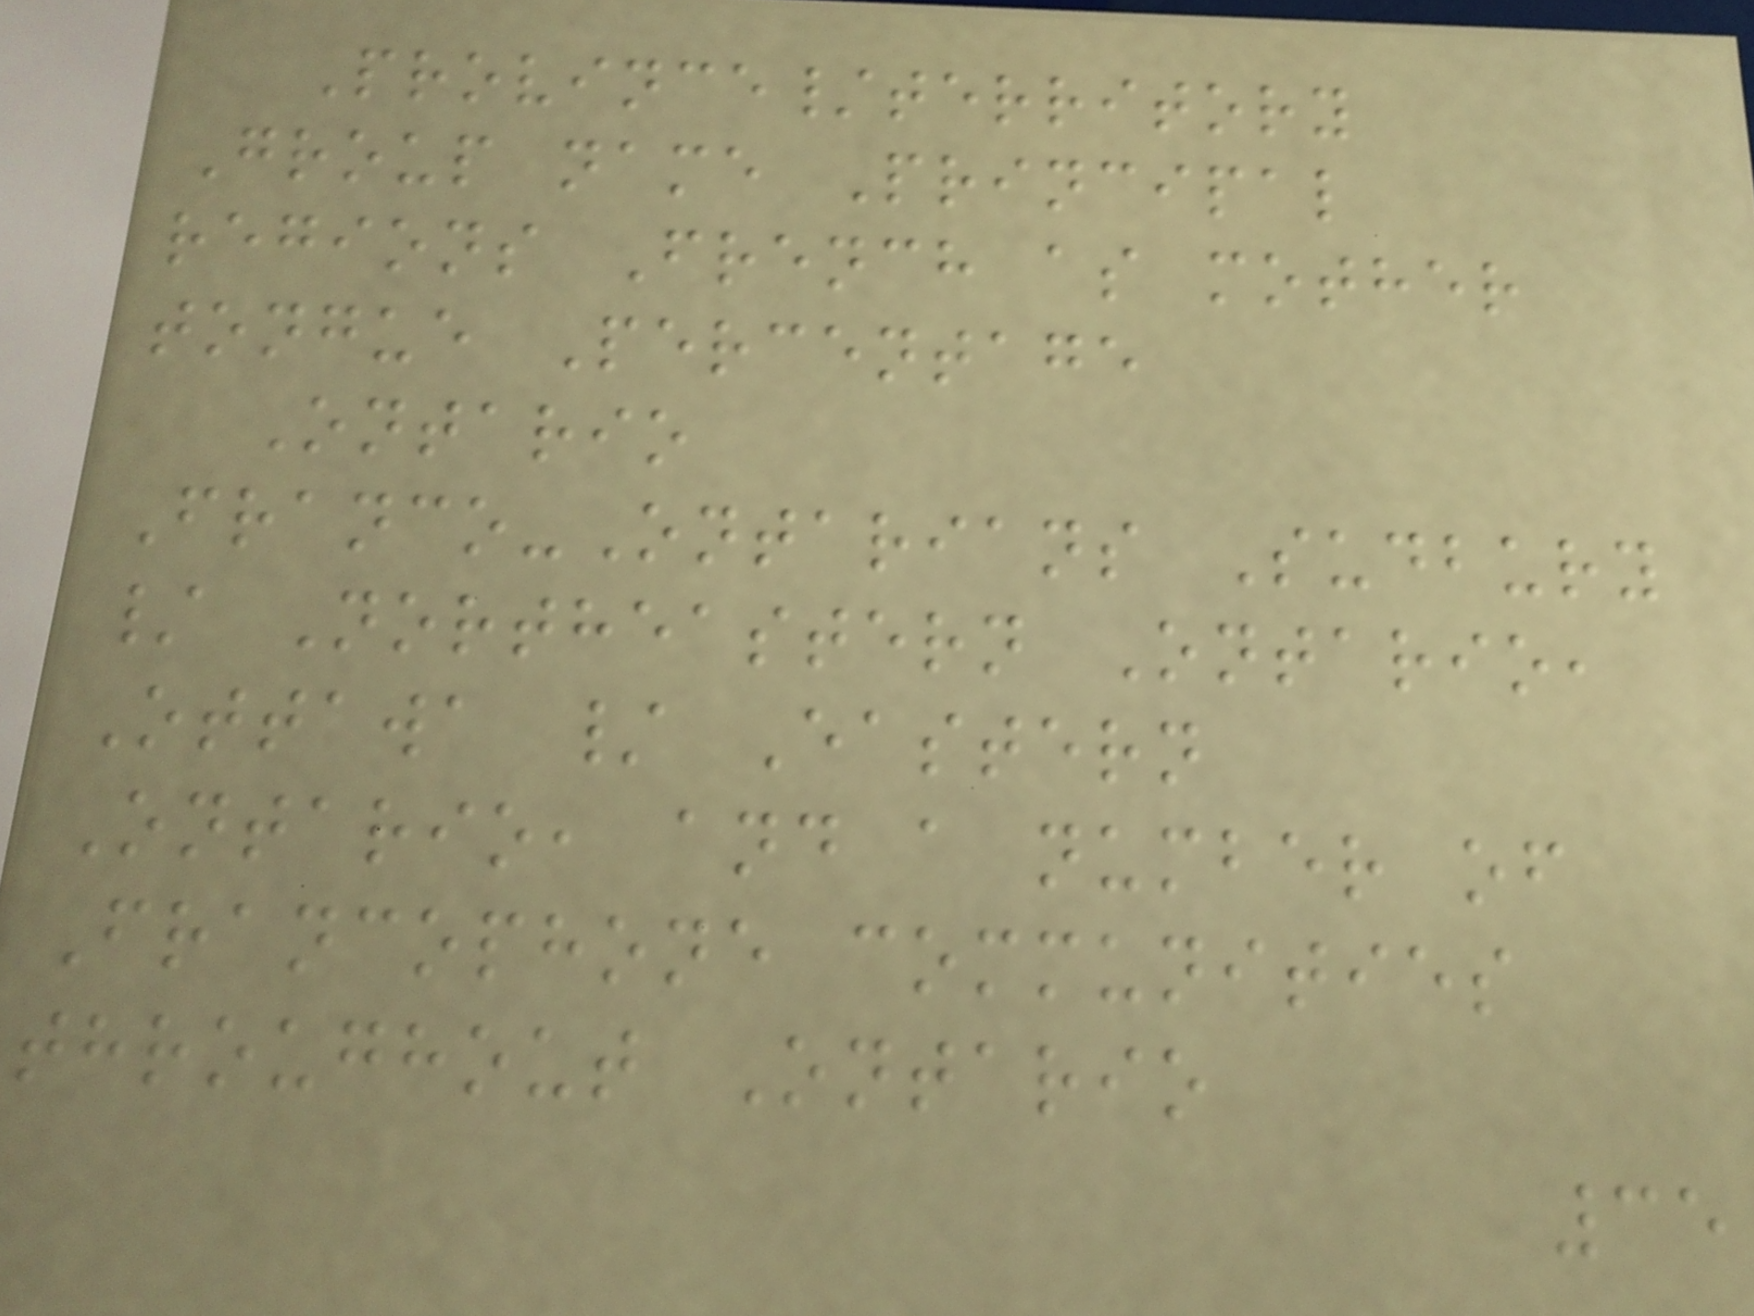Province/territory
Group name Principal
regions French as mother
tongue Percentage
Ontario
Franco-Ontarians Sudbury
/ Northeastern Ontario,
Ottawa / Eastern
Ontario, and a number of
Francophone communities
throughout Ontario
35
